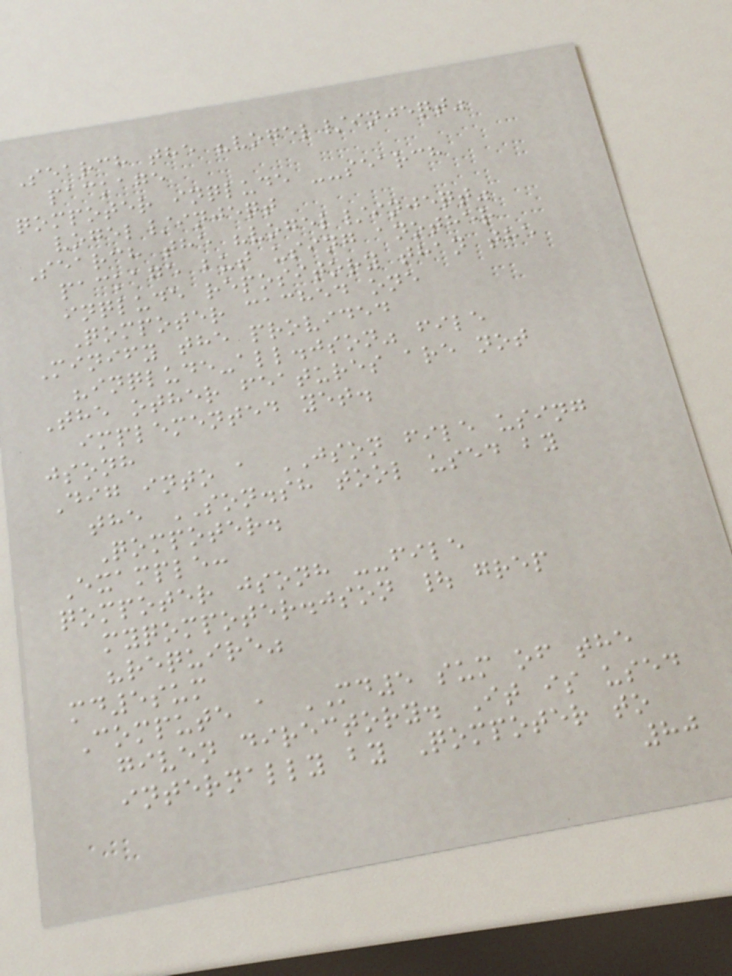Search the "vogel/injeqt"
package
qompoter inqlude --search
vogel/injeqt
Search the "vogel/injeqt"
package but using another
inqlude repository than the
Qompoter cached one
Minify the provided
"inqlude-all.json" file
The other features are not
implemented yet.
jsonh
Dig into a JSON file using
the SON.sh tool used by
Qompoter.
Example:
qompoter jsonh --file
myqompoter.json | grep
"require"
md5sum
Compute a MD5 sum of the
given directory. It is used
internally by Qompoter to
80
